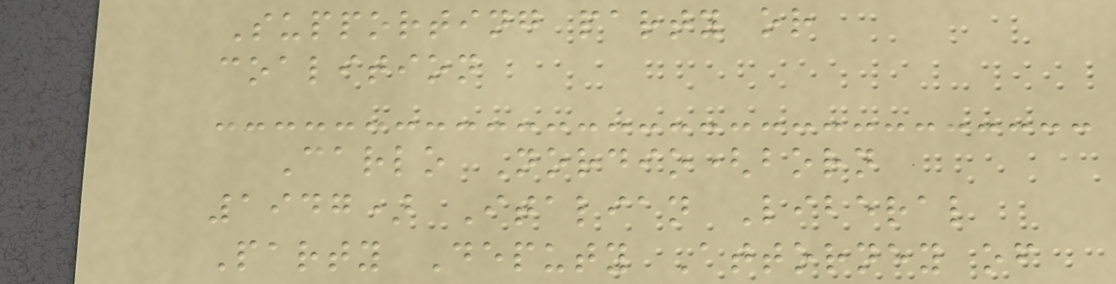Supporting party or
coalition
Carlo Nordio(born
1947) Italian Liberal
Party Deputy Attorney of
